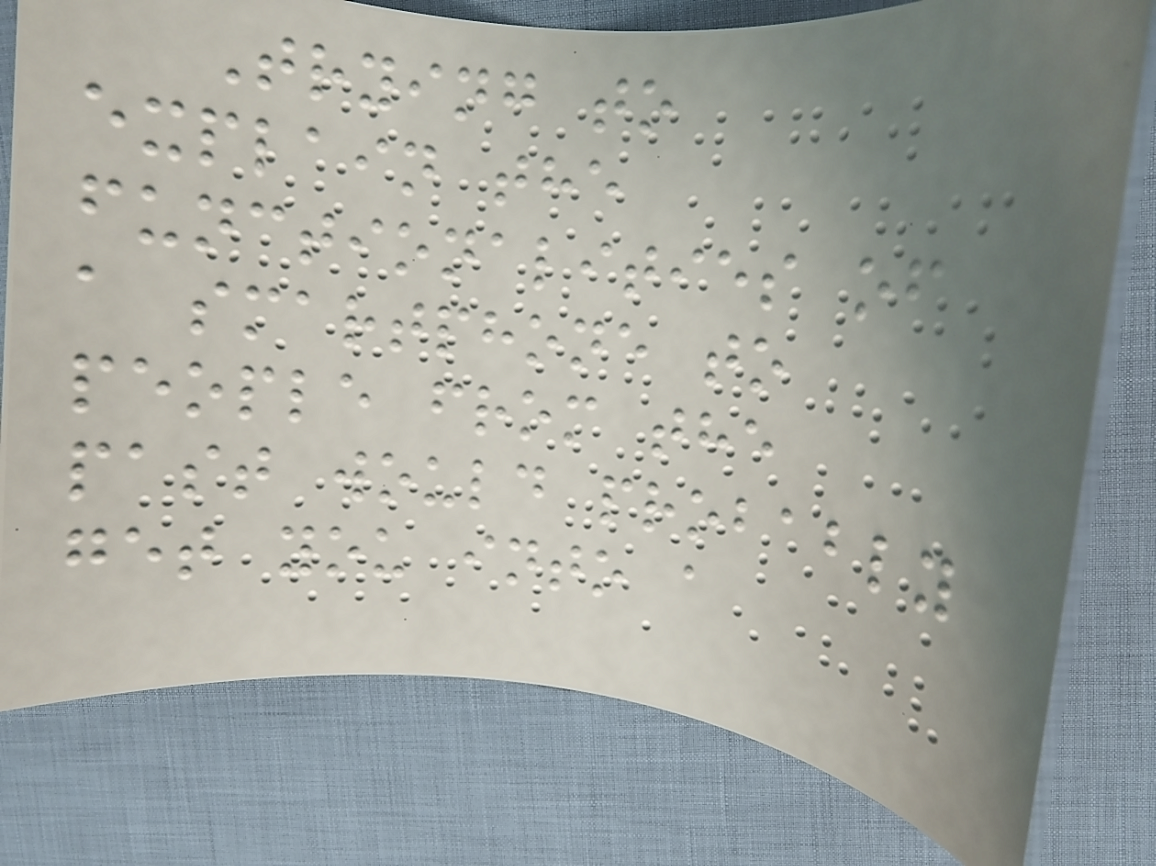Trying to
explain the
functionalities of
a smartphone to
people from the
past would probably
get you into a
